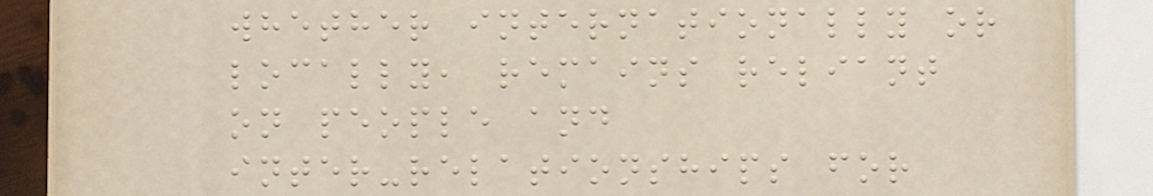whether internationally or
locally, remains reliant
on people and
inter-relationships for
